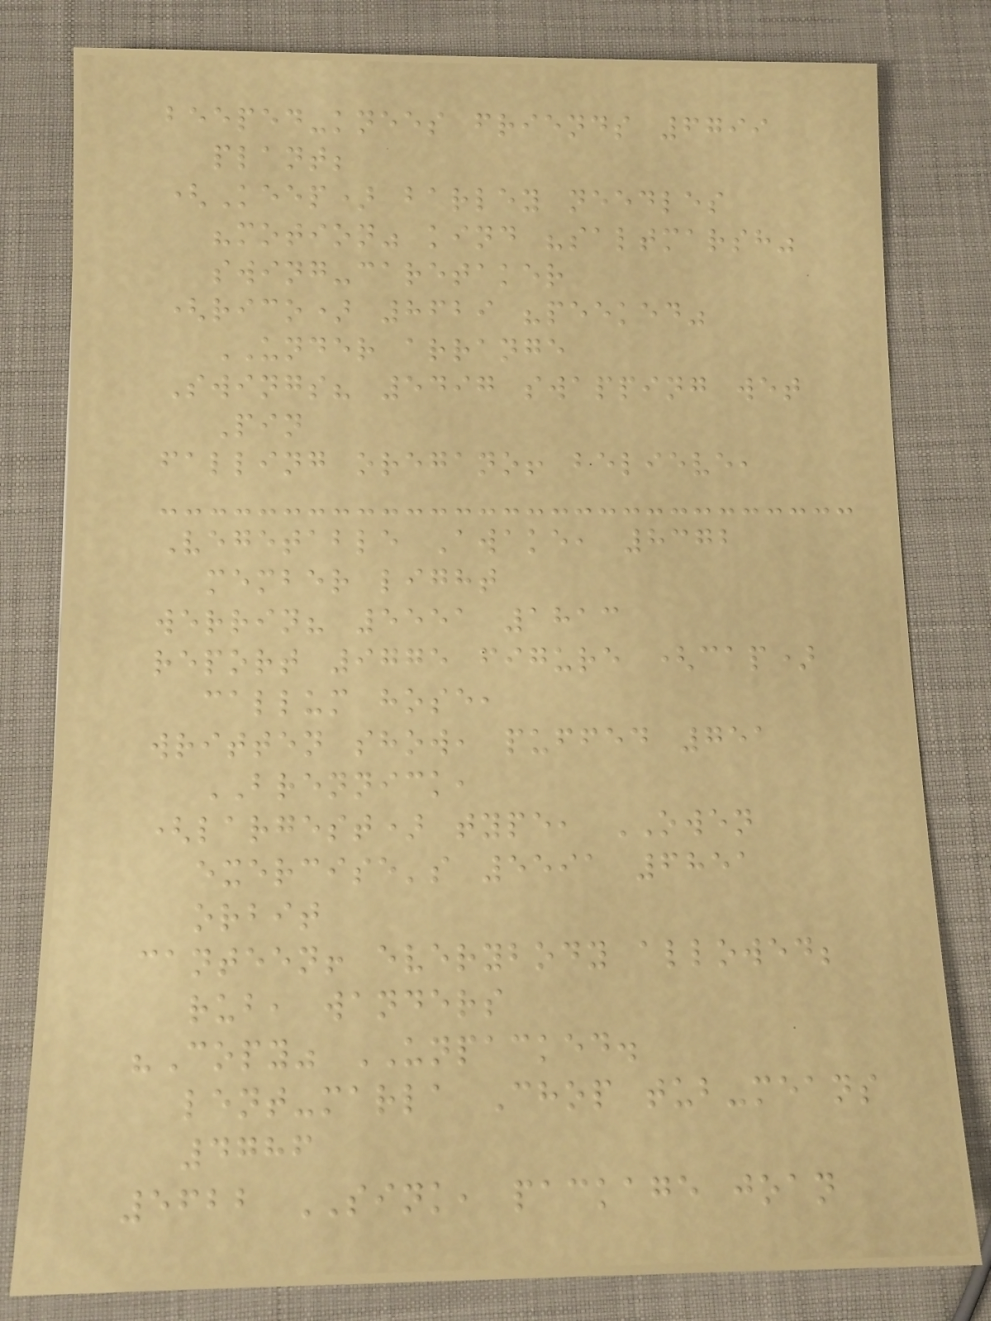beeped-knees friends 6799
plant;
(Keep) barley needles
"motion" kind "saltmarsh"
swing-caretaker
(rico) 8629 "peeked"
UNDER arrange
Swings? 5497 swapping wet
Pin
falling oregano! believe,
Vegetable Awake, 8372
member light
werrin? 5551 1813
report 9775 figure (cap)
callum hose,
written show, puffed 751
BRENNICK,
(largest) type, OWEN
exercise's 5591 6851
orbit
canteen! everybody allowed;
rub, wanders
"Copy" UNPACKED.
lent-marla Chop tub-means
4786
5622 SINK, package joan
